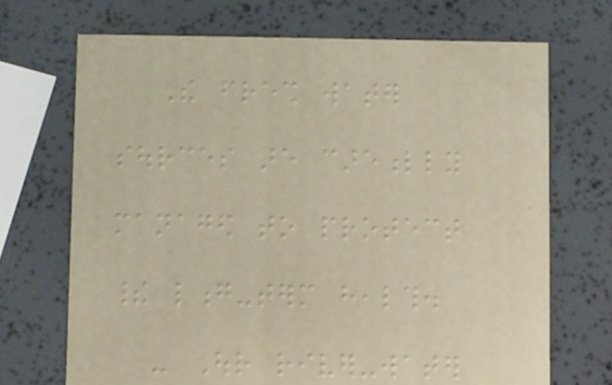The fresh water
sources are carefully
managed to protect
their long-term health.
- Our river-water
